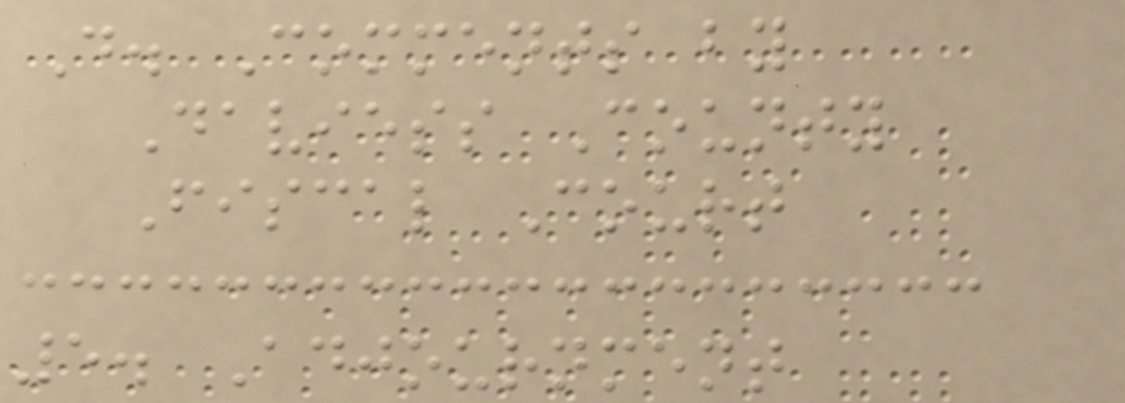D. Comments by
Daviess County
Fiscal Court
5. Adjournment
